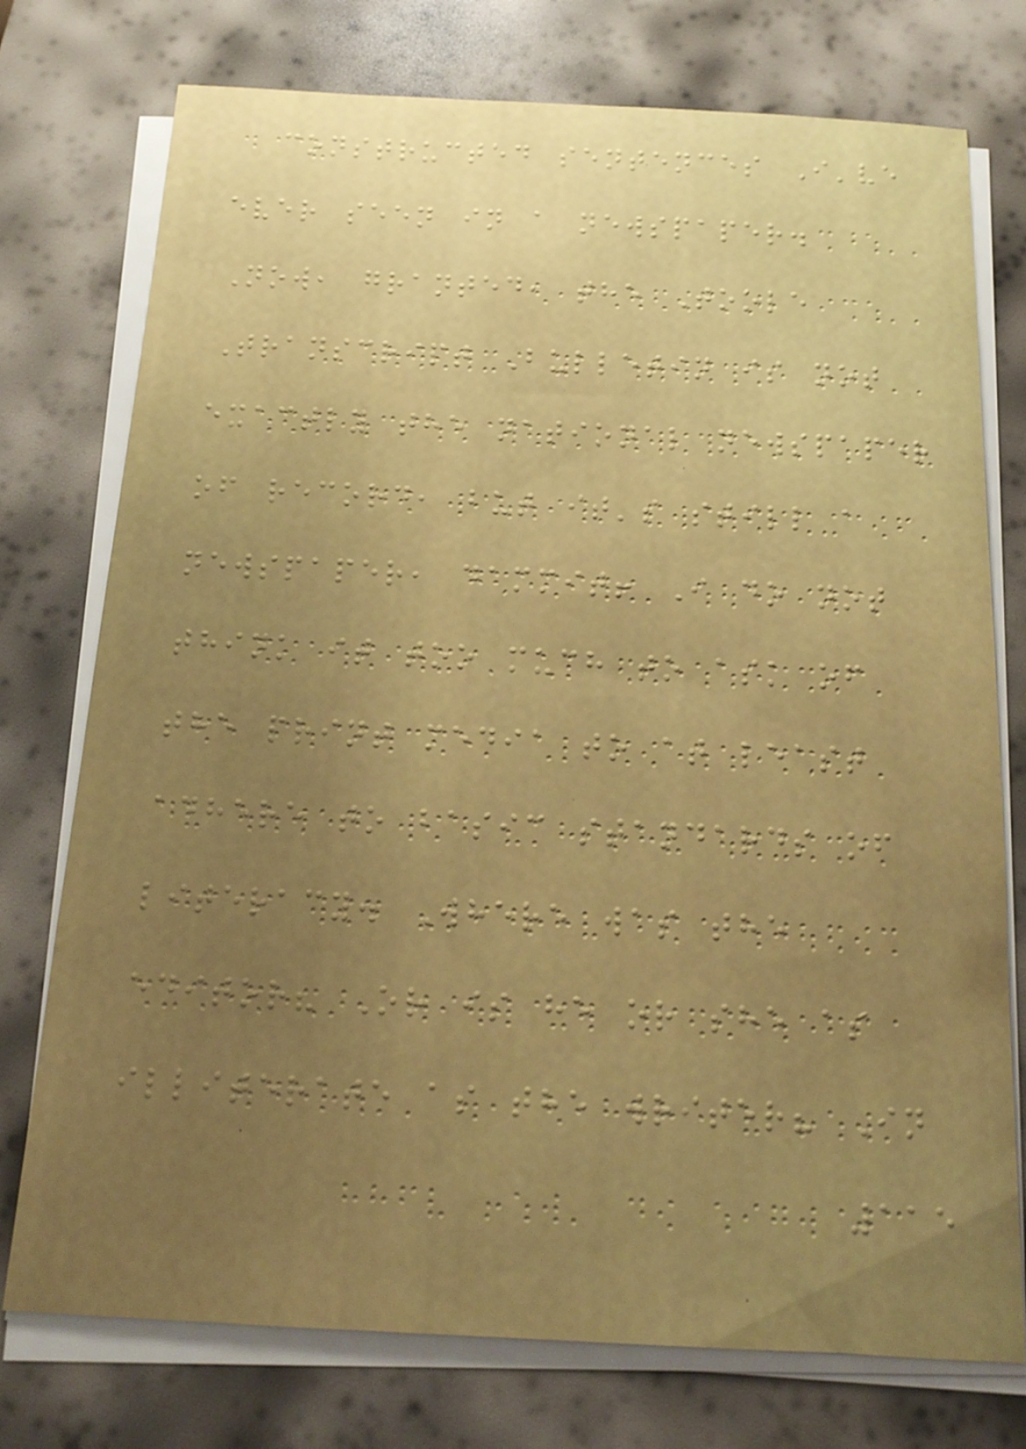constructed sentences I've
ever seen in a newspaper.
Now, granted, the Toole
Transcript Bulletin is not
exactly the national newspaper
of record, but it's still a
newspaper, dammit! I do not
think it too much to ask of
the print media to at least
adhere to basic standards of
literacy. Where was the
editor? Or is he or she as
illiterate as the writer? In
115
